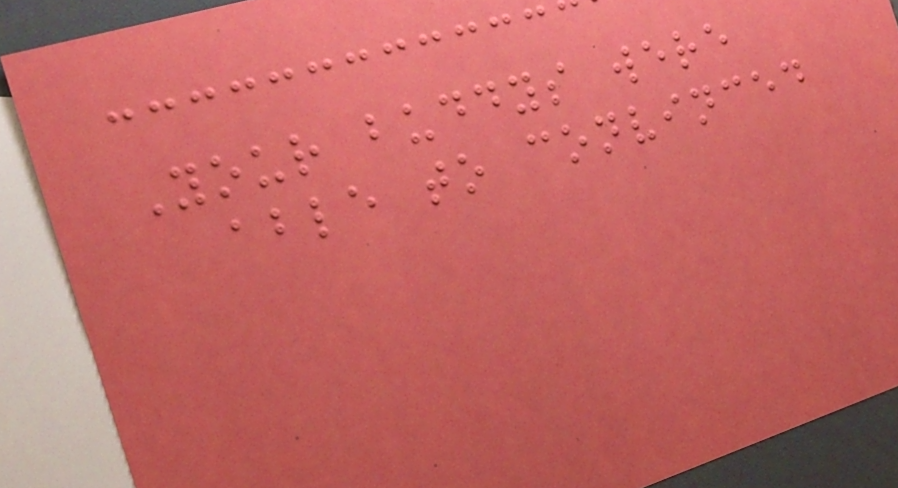Your buddys were
able to convinced
